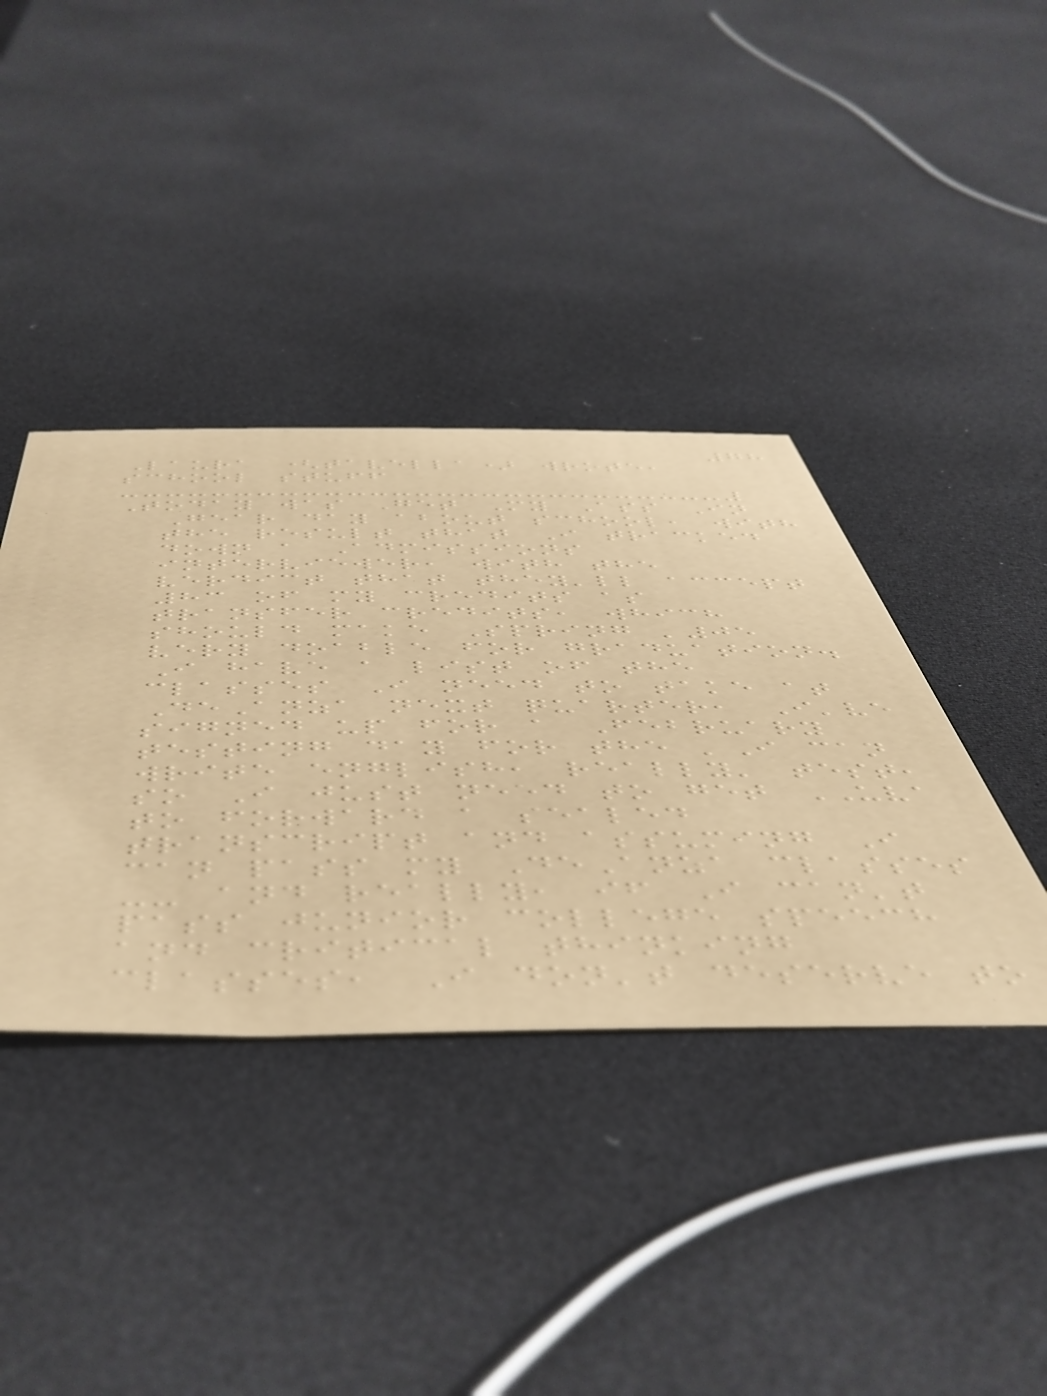78
Laura (tavella) wrote,
school stuff
Today was Get My Ass In
Gear day about school, with
the result that I tracked
down a Admissions
interviewer, with the
verdict that they'll accept
83 of my credits as
transfer credits, which
should make Spring '05
very doable for graduation.
I have a list of the
classes I need to take at
DeAnza next quarter, I've
signed up for a February
testing day for the 'I can
write english, really' test,
so I just need to get UVA
to forward a sealed
transcript and assuming I
can pass my DeAnza classes
-- and really, if I can't
pass junior college speech
and critical thinking
classes, I don't deserve to
